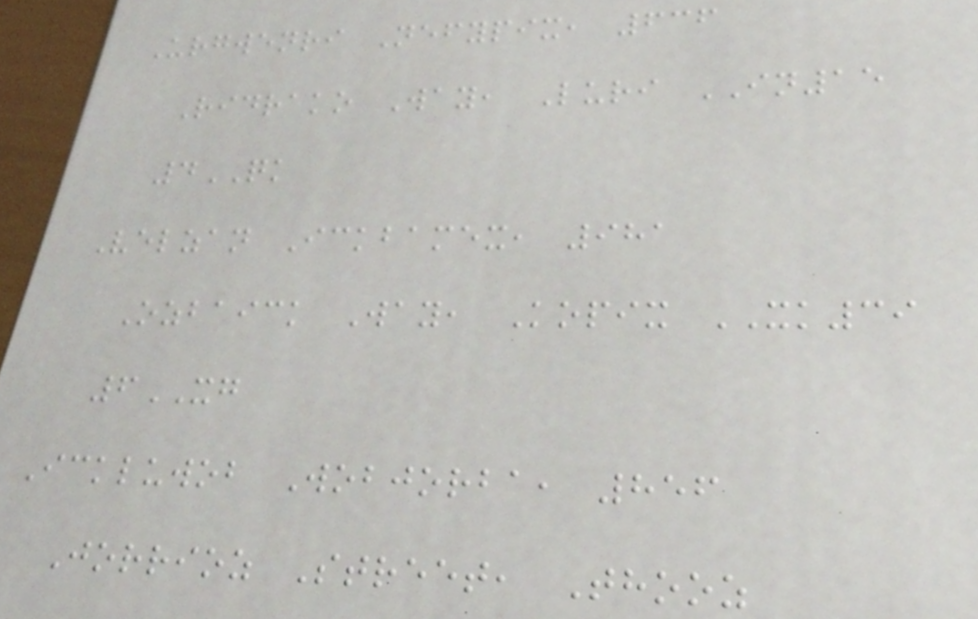Urgwenri Nefypix, 636
Ridrako Way, Luri IN15
4QK
Velzan Ickbamex, 981
Ozbaick Way, Kopix XK39
6XG
Ickluwob Wobjorba, 856
Jorrioz Street, Thooz
